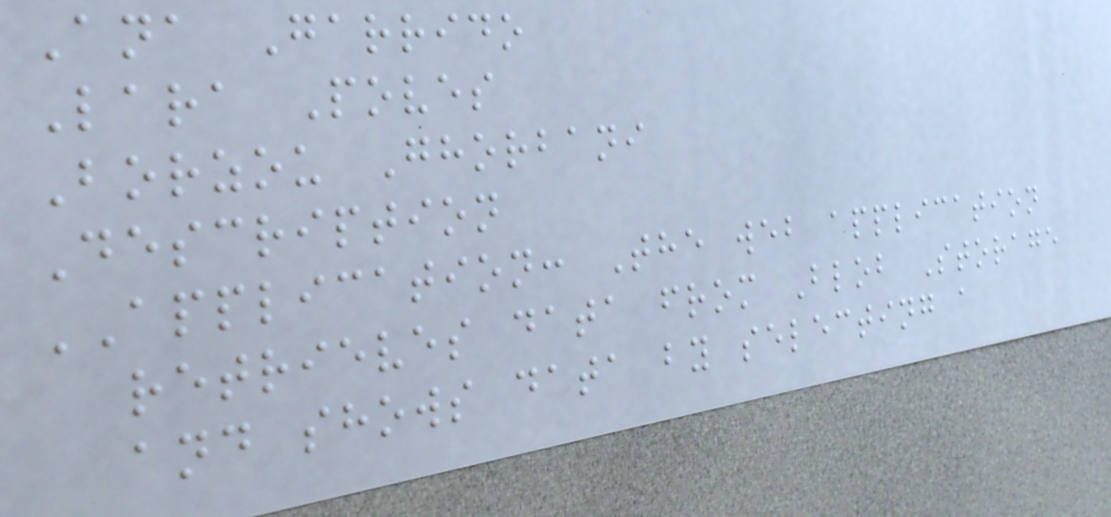Ana Garrido
Lara Poves
Borzou Ghorbani
Description
APPLICATION: The web application
retrieves data from Blob Storage
and shows data by selecting a
